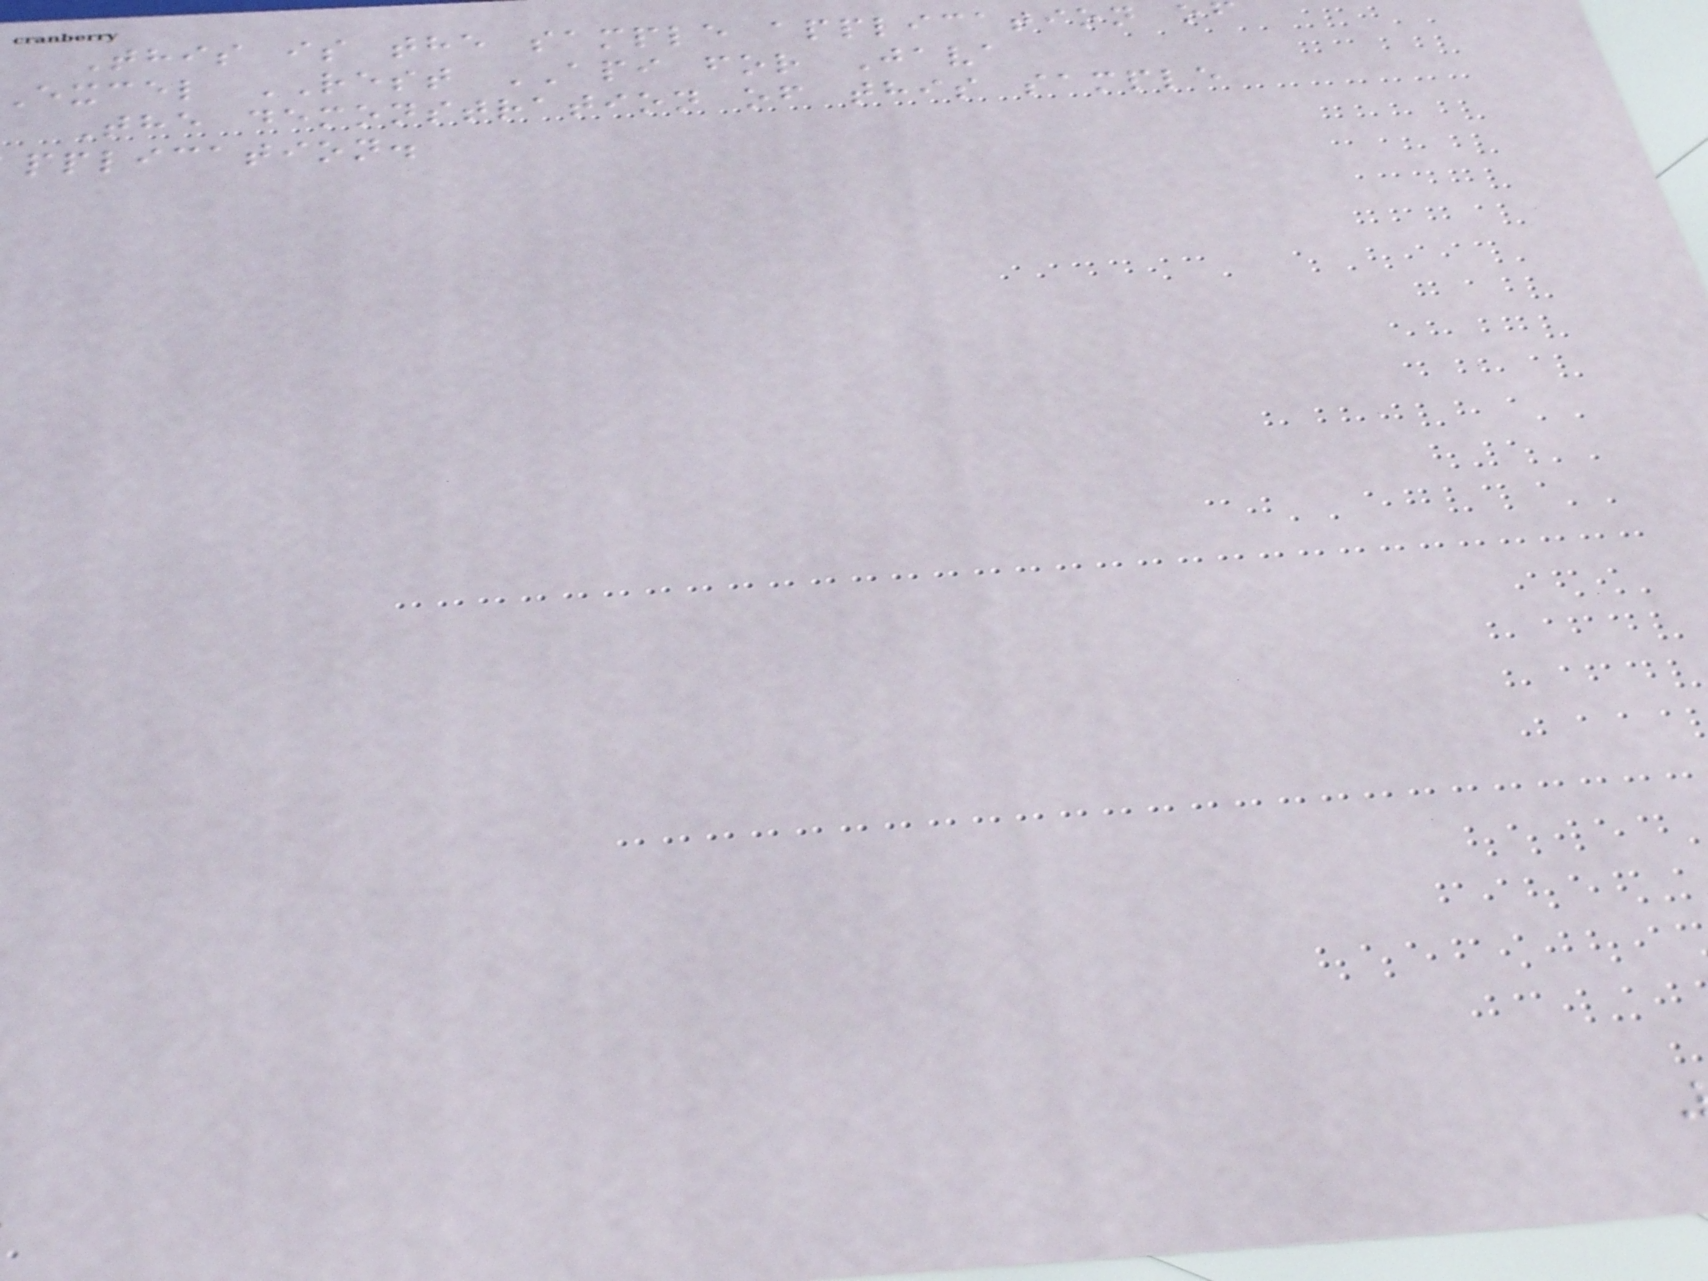This is the sample application
excel REST API for Java
The demonstration of this sample
pplication.
